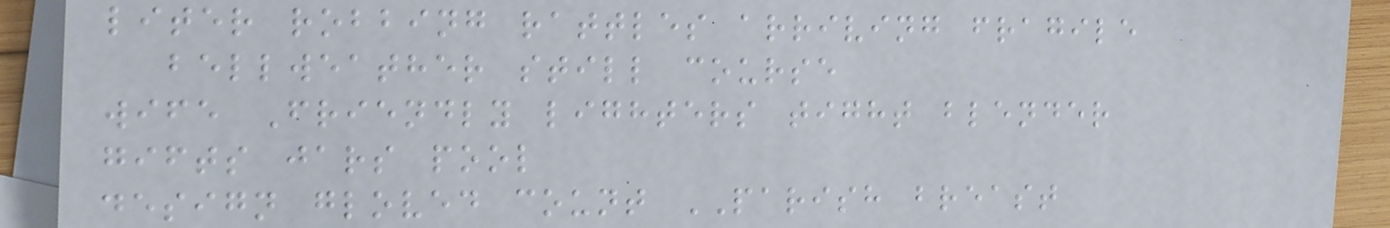liter robbing rattles arriving fragile
bellweather still course
wife Friendly lighters tight blender
gifts jars pool
design gloved count PARISH breast
